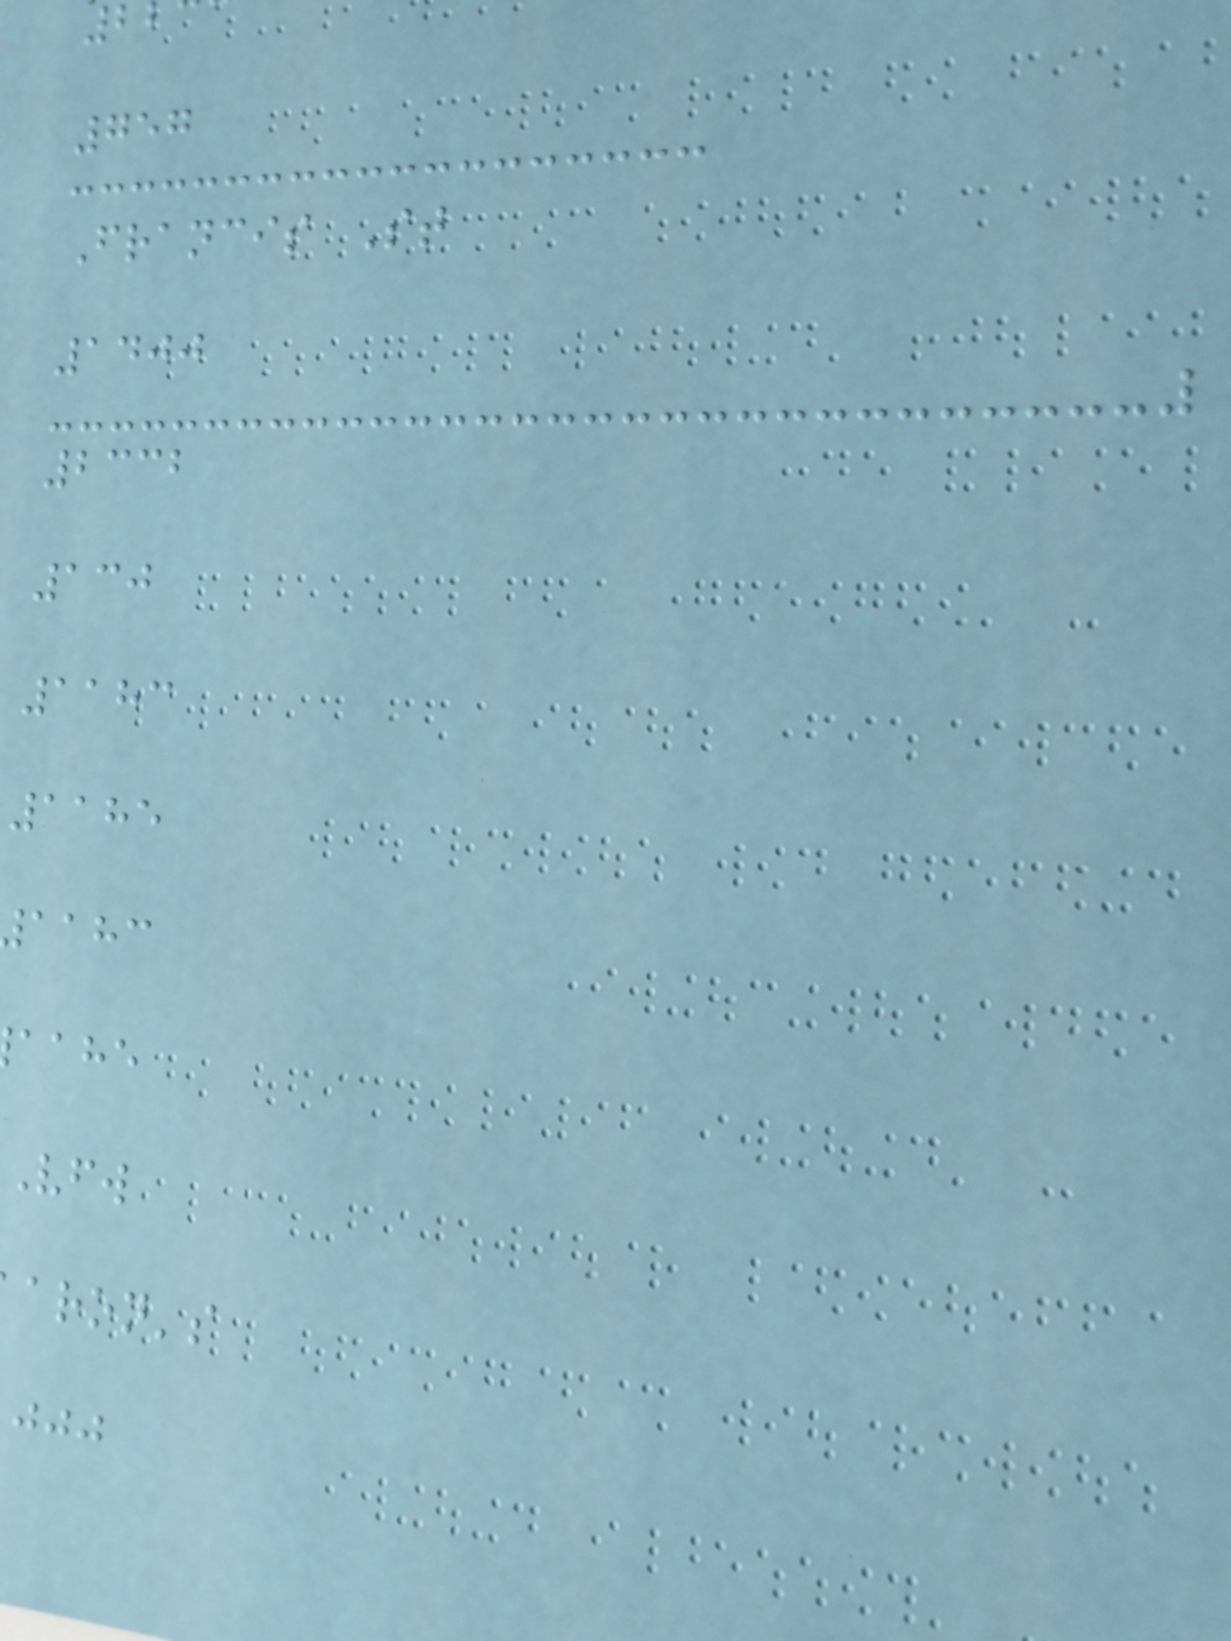757
Francis St
1400
2332
130
1183
1185
aahc
aahe
aron's
